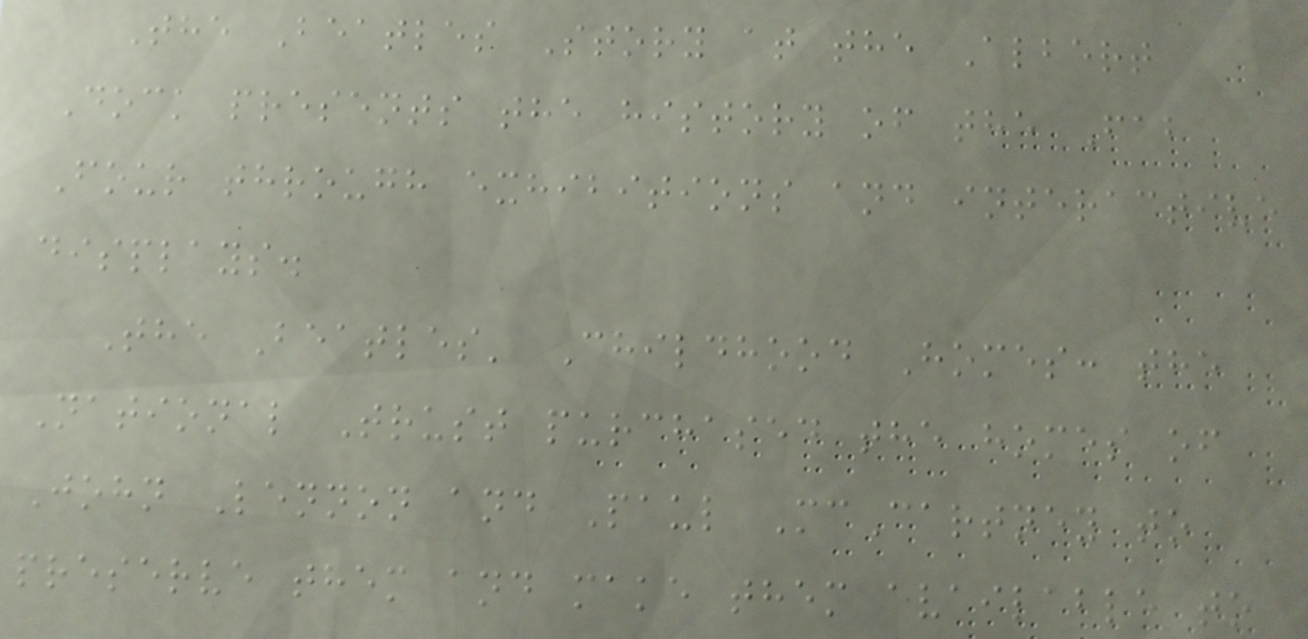The Beatles Story at the Albert
Dock presents the history of the Fab
Four through exhibitions and interactive
displays.
The Beatles' Childhood Homes: the
National Trust purchased the homes of
John Lennon and Paul McCartney to
preserve them and make them available to
